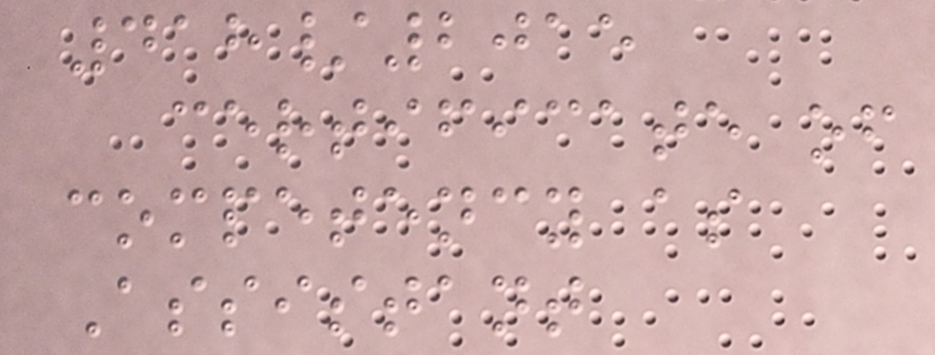418/2015
certificate of
competency as
Assistant
